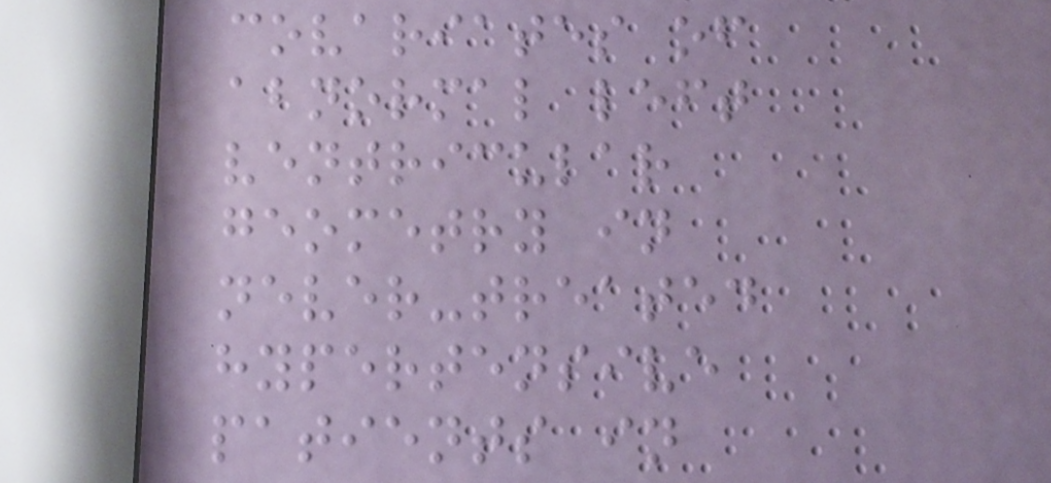covariates of
abnormal left
ventricular
geometry in
never-treated
hypertensive
patients in
